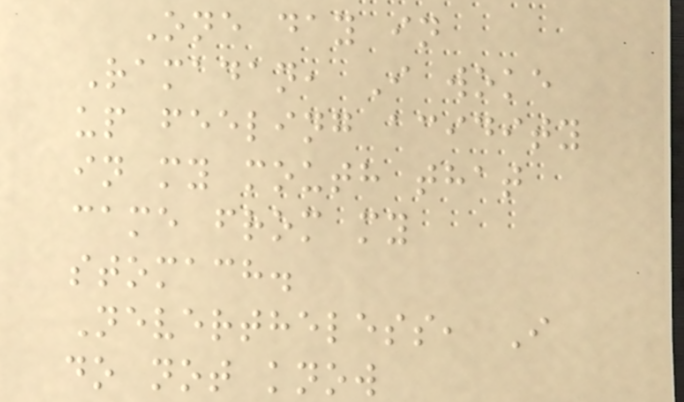One day in
Ramadan, I woke
up feeling acidity
in my mouth that
came from my
stomach.
Nevertheless, I
do not know
